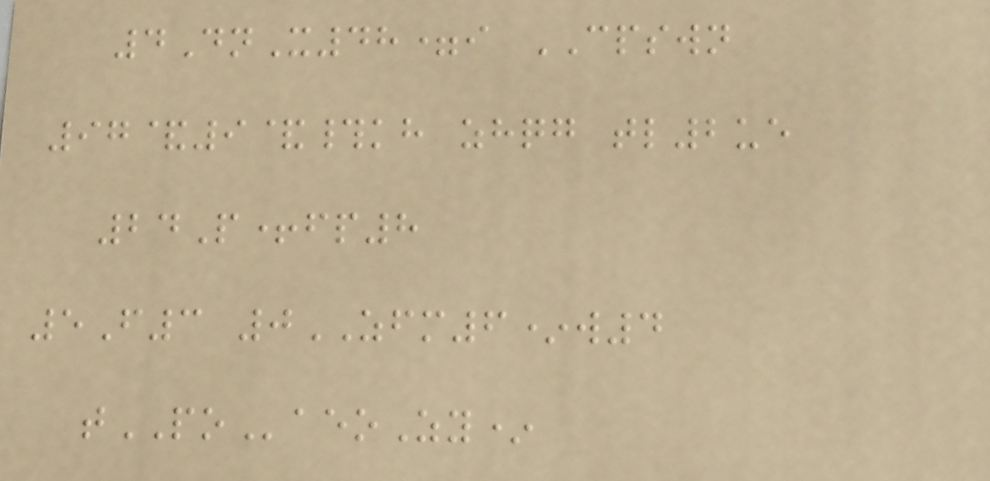4DnX48=i CPSWN
97&9&#kh zhqg tl2ue
24P+fp8
5F3 0ZFM6*w4
tPOaeoZy*
